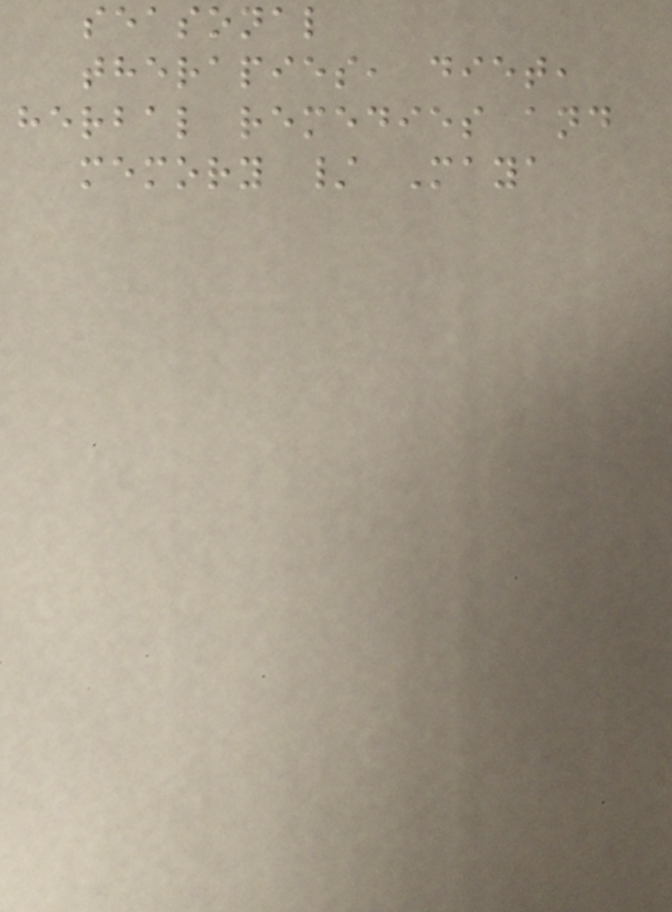seasonal
therapies, diet,
herbal remedies and
memory / Maya
